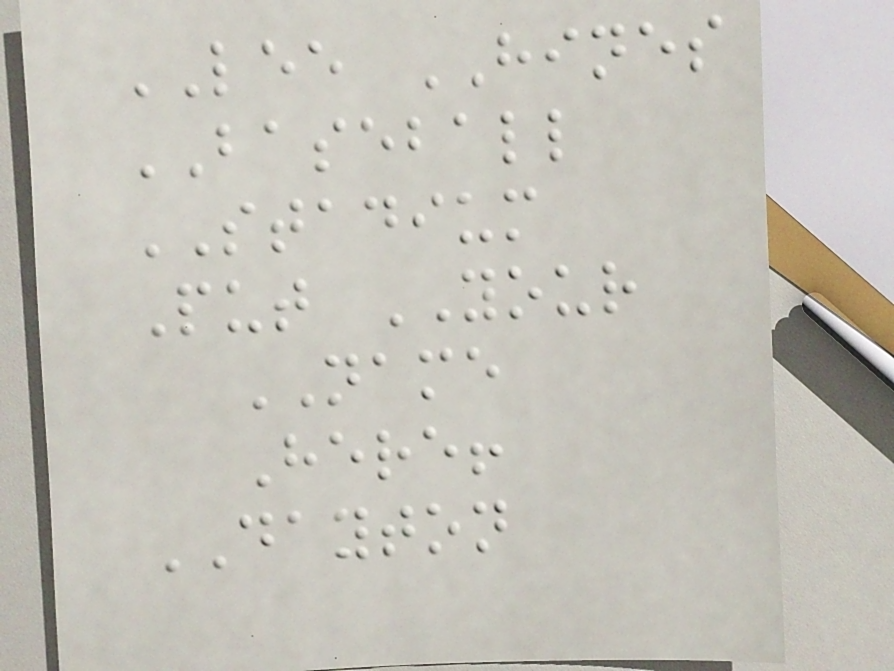LEE HINES
BASEBALL
STADIUM
Put YOUR
NAME
Here!
DAYTON
